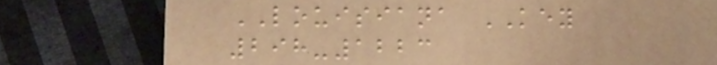LOUISIANA KEY
298-1223
